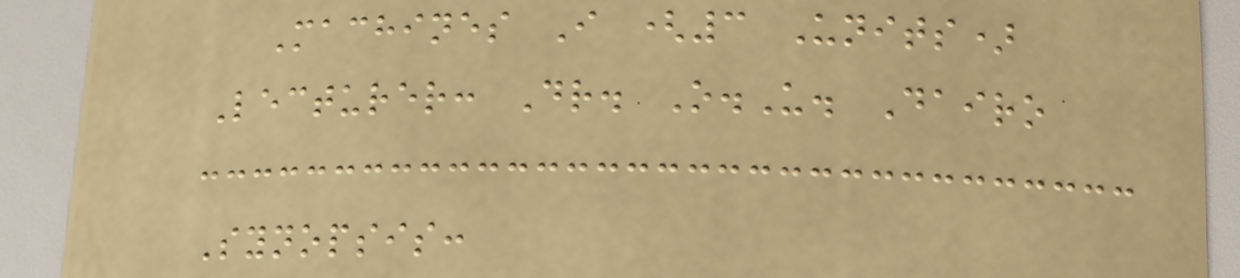Machines I (3 Units)
Lecturer: Dr. O.U. Dairo
Synopsis:
